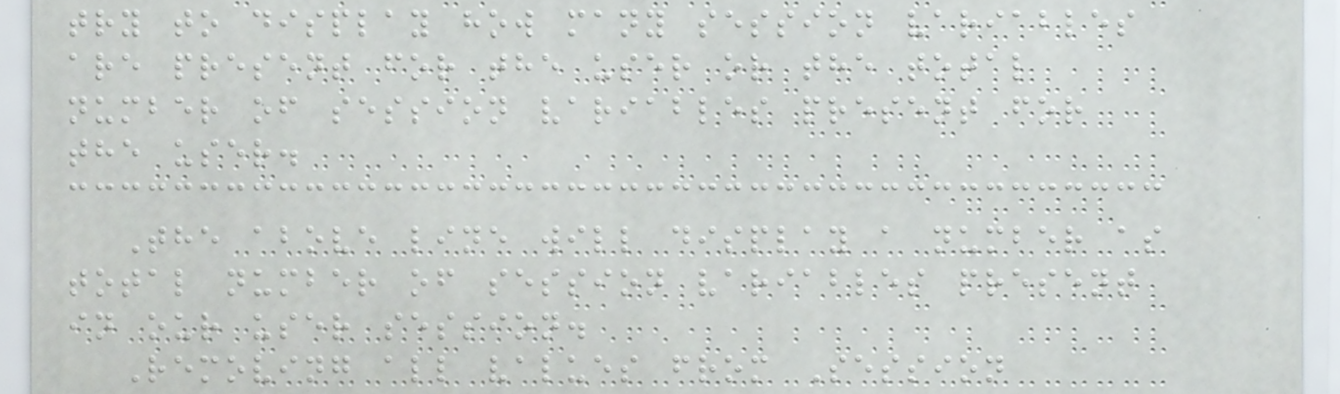try to display how many session variables
are present for the user or the total
number of session variables present for
the user.
The above line will display a number as
total number of session variables present
in our user session.
Removing all values from Session
